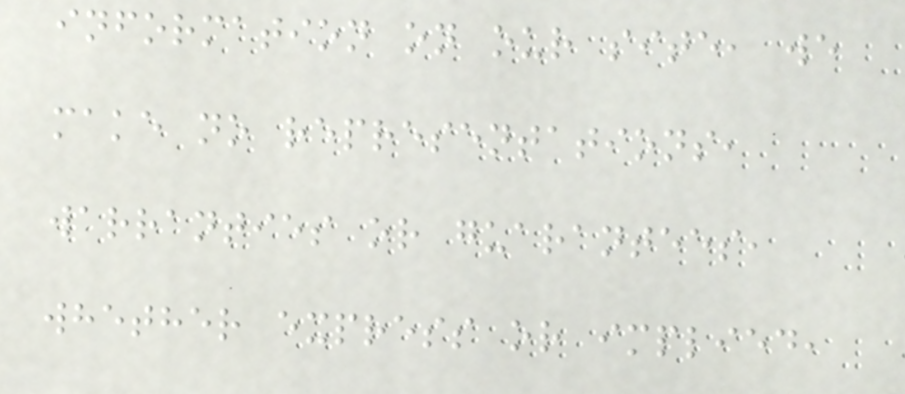information on our site, we
make no representations,
warranties or guarantees,
whether express or implied,
